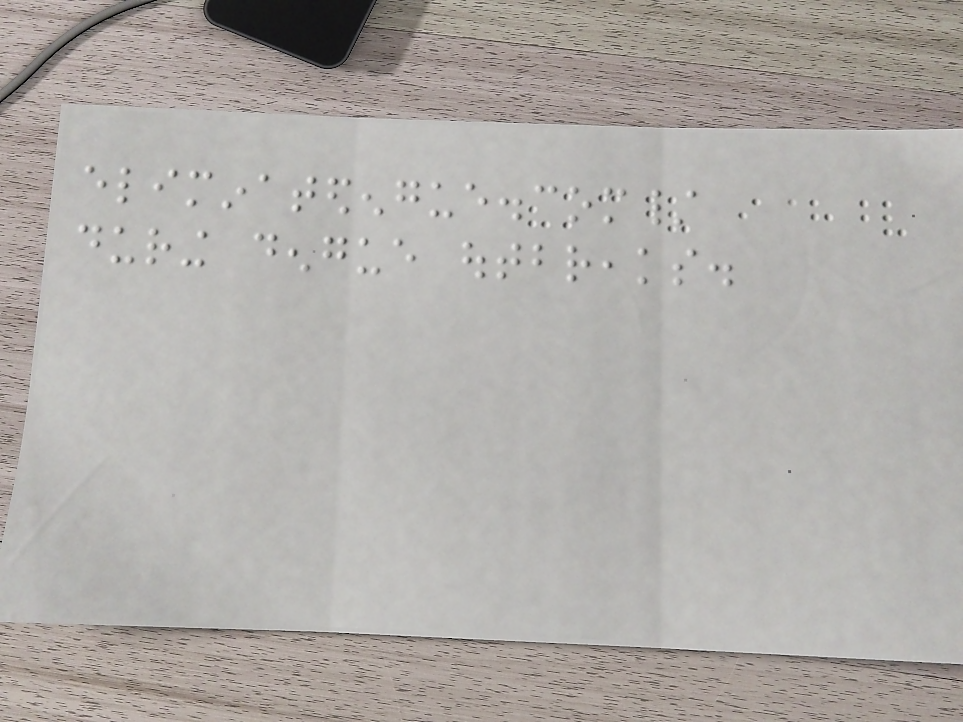eliminatedengue.com/
during dengue outbreaks.
